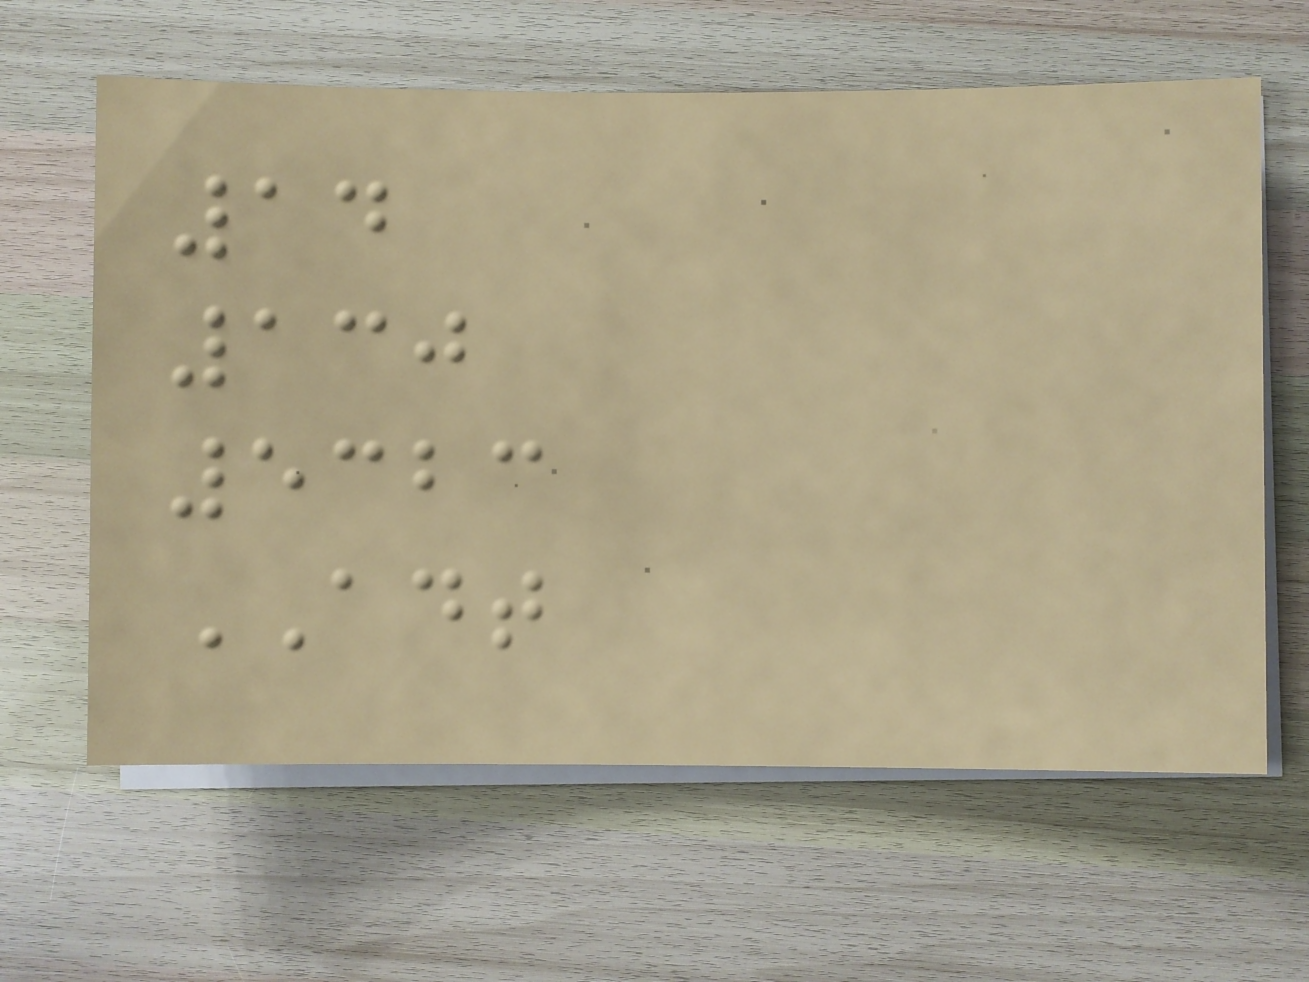14
130
5323
ADT
